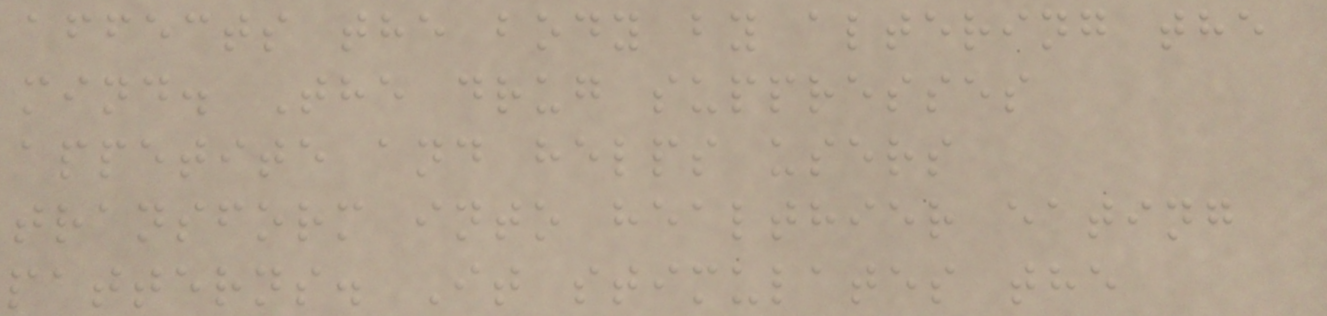affects the body by altering the
mind. The drug suppresses
appetite and helps users
transform into healthier eating
patterns. It stimulates the
